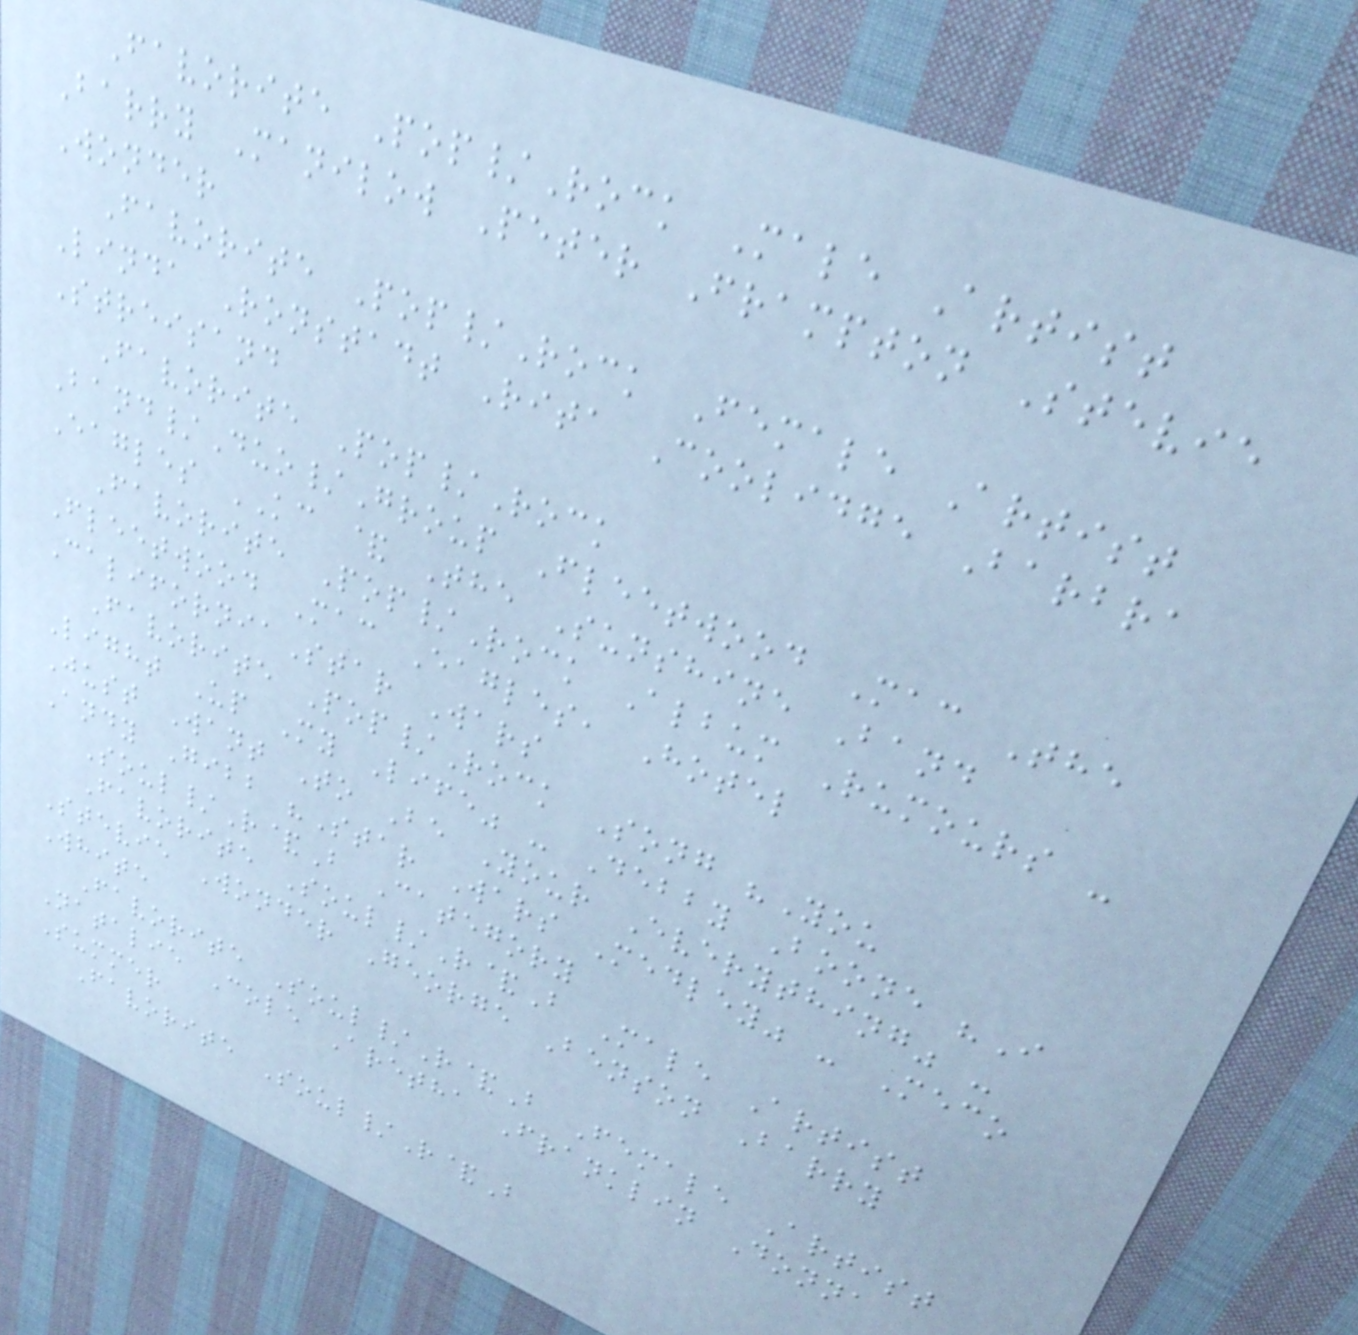Favorite Pop/Rock Male Artist
Barry Manilow Peter Frampton Stevie
Wonder
Favorite Pop/Rock Female Artist
Linda Ronstadt Rita Coolidge Barbra
Streisand
Favorite Pop/Rock
Band/Duo/Group Fleetwood Mac The
Eagles KC & The Sunshine Band
Favorite Pop/Rock Album Rumours -
Fleetwood Mac Eagles, Hotel
CaliforniaStar Wars
Favorite Pop/Rock Song "You
Light Up My Life" - Debby Boone "I
Just Want To Be Your Everything" -
Andy Gibb "Star Wars Medley" - Meco
Soul/R&B Category
Favorite Soul/R&B Male Artist
Stevie Wonder George Benson Barry
White
Favorite Soul/R&B Female Artist
Natalie Cole Aretha Franklin Donna
Summer
Favorite Soul/R&B
